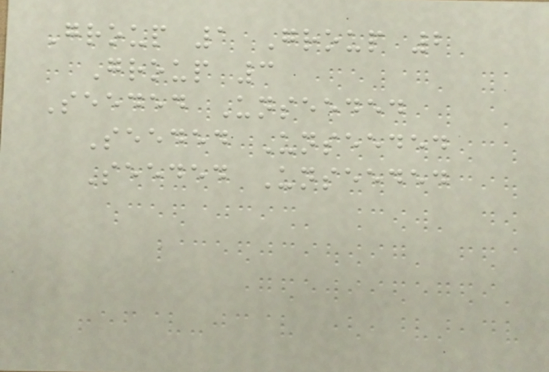Group 1 Group 2
Group 3
Seeded Unseeded
Seeded Unseeded
Seeded Unseeded
